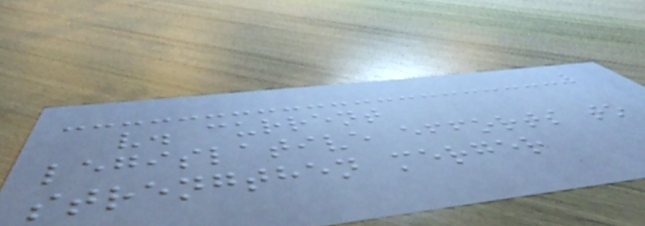v. current
legislative efforts to
strengthen merger
